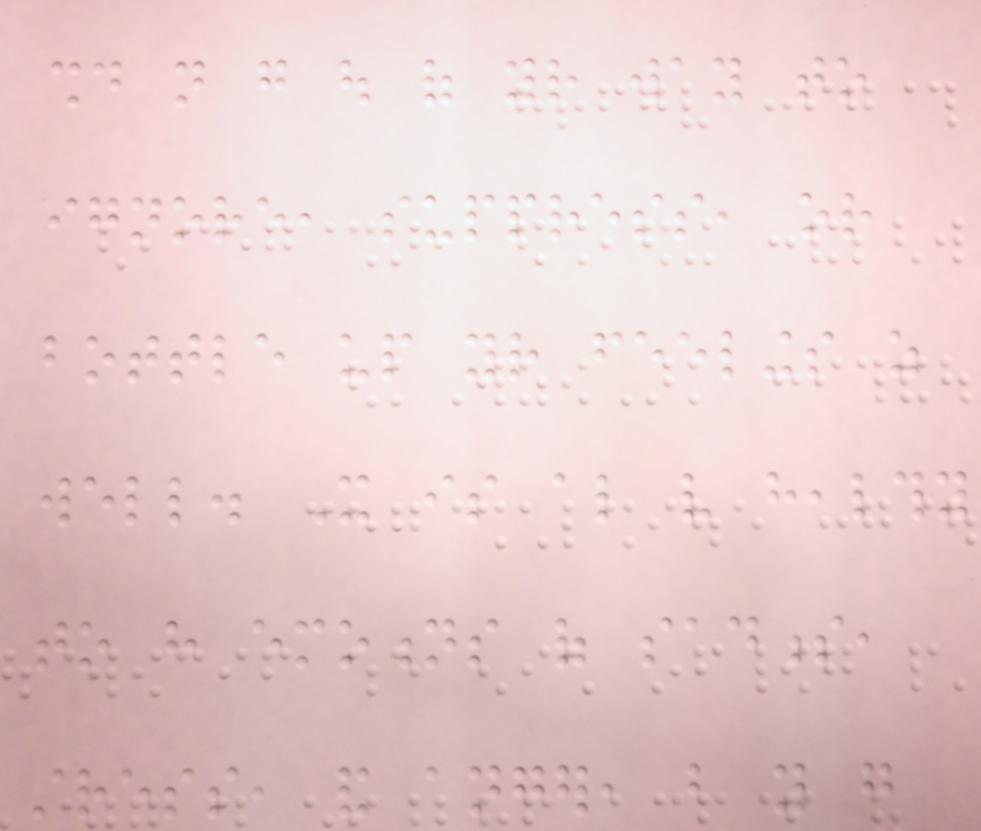should not go out of your way to
ignore, suppress, or
bottle up your feelings as
well. It is also very healthy
to have emotions of sadness,
stress, and anger, but you go
